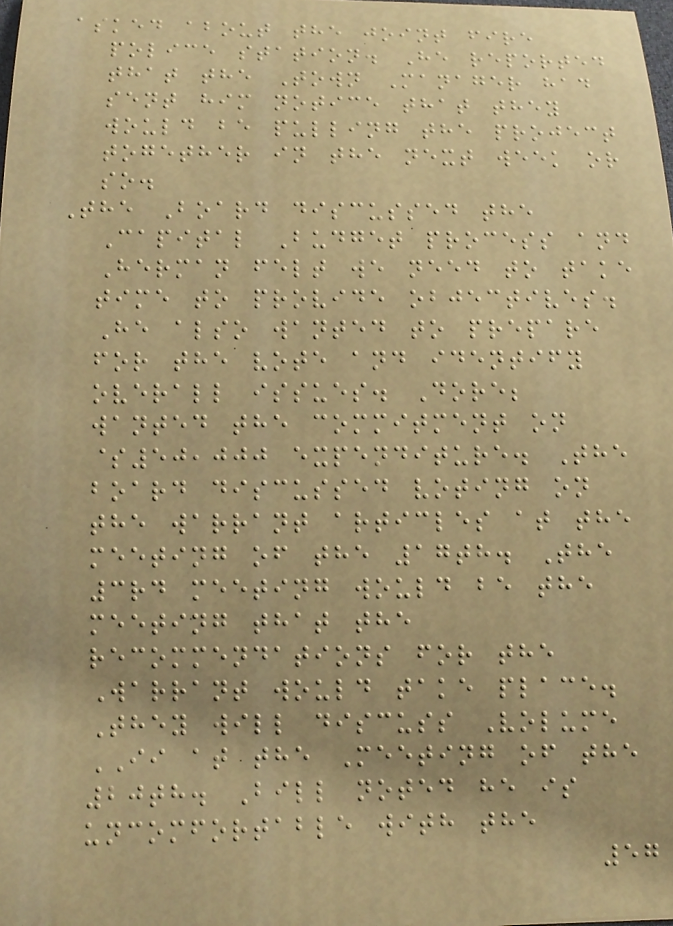asked about the joint fire
police station. He reported
that the Town Manager had
sent him notice that they
would be pulling the project
together in the next week or
so.
The Board discussed the
Capital Budget process and
Herman felt we need to take
time to provide objectives.
He also wanted to prepare
for the vote and identify
overall issues. Dore;
wanted the commitment on
$50,000 expenditure. The
board discussed voting on
the warrant articles at the
meeting of the 17th. The
3rd meeting would be the
meeting that the
recommendations for the
Warrant would take place.
They will discuss Volume
II at the Meeting of the
20th. Bill noted he is
uncomfortable with the
57
